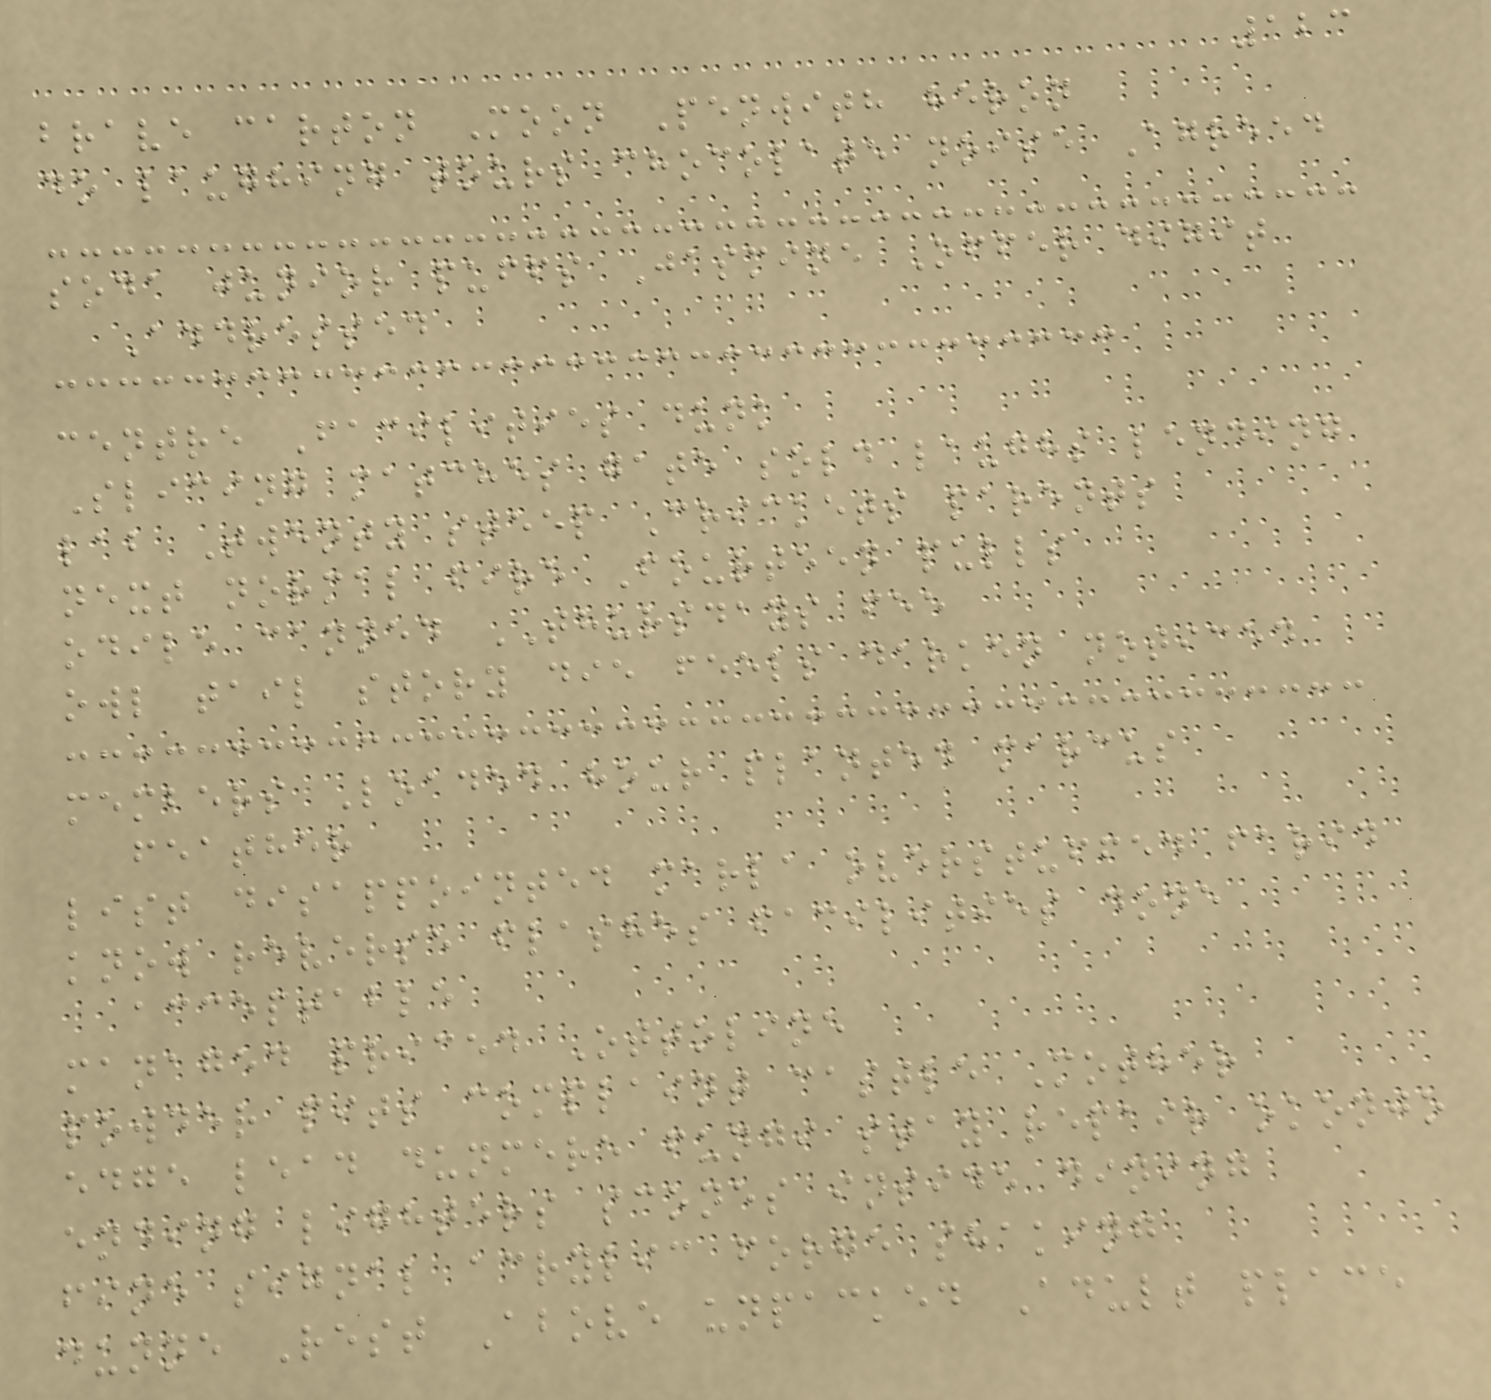123
brave carton Moon Penwith heron
do laughing tours chocolate noise Agreed
soda junior puffs Jasmine Offer digit
Addressed
centre Facilities dunk
Slicing matches gate sold laughs lending
lab Twenty steep Crickets parents
next normal fire Fourteen pulls
odile canned THURSDAYS fee
owl tail story die feels darken noticed
members Loaded hour planted marcus
feather
list disappointed marla overstuffed farid
know reverse flashes facilities done
acceptable
managed priced Ottoline
powder pits complaint castle Mother
edge lead dunmere fungi stay repair okonjo
ending lighters scones inside dining
fine signal acrylic forge shaking
dunne Rest Above unpacked Adult place
